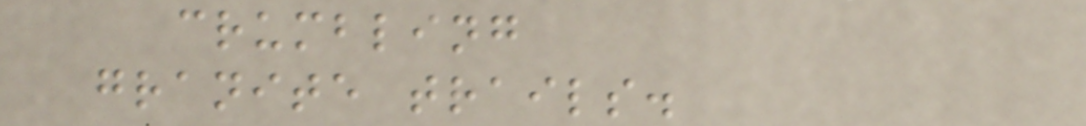crumbling
granite trails.
